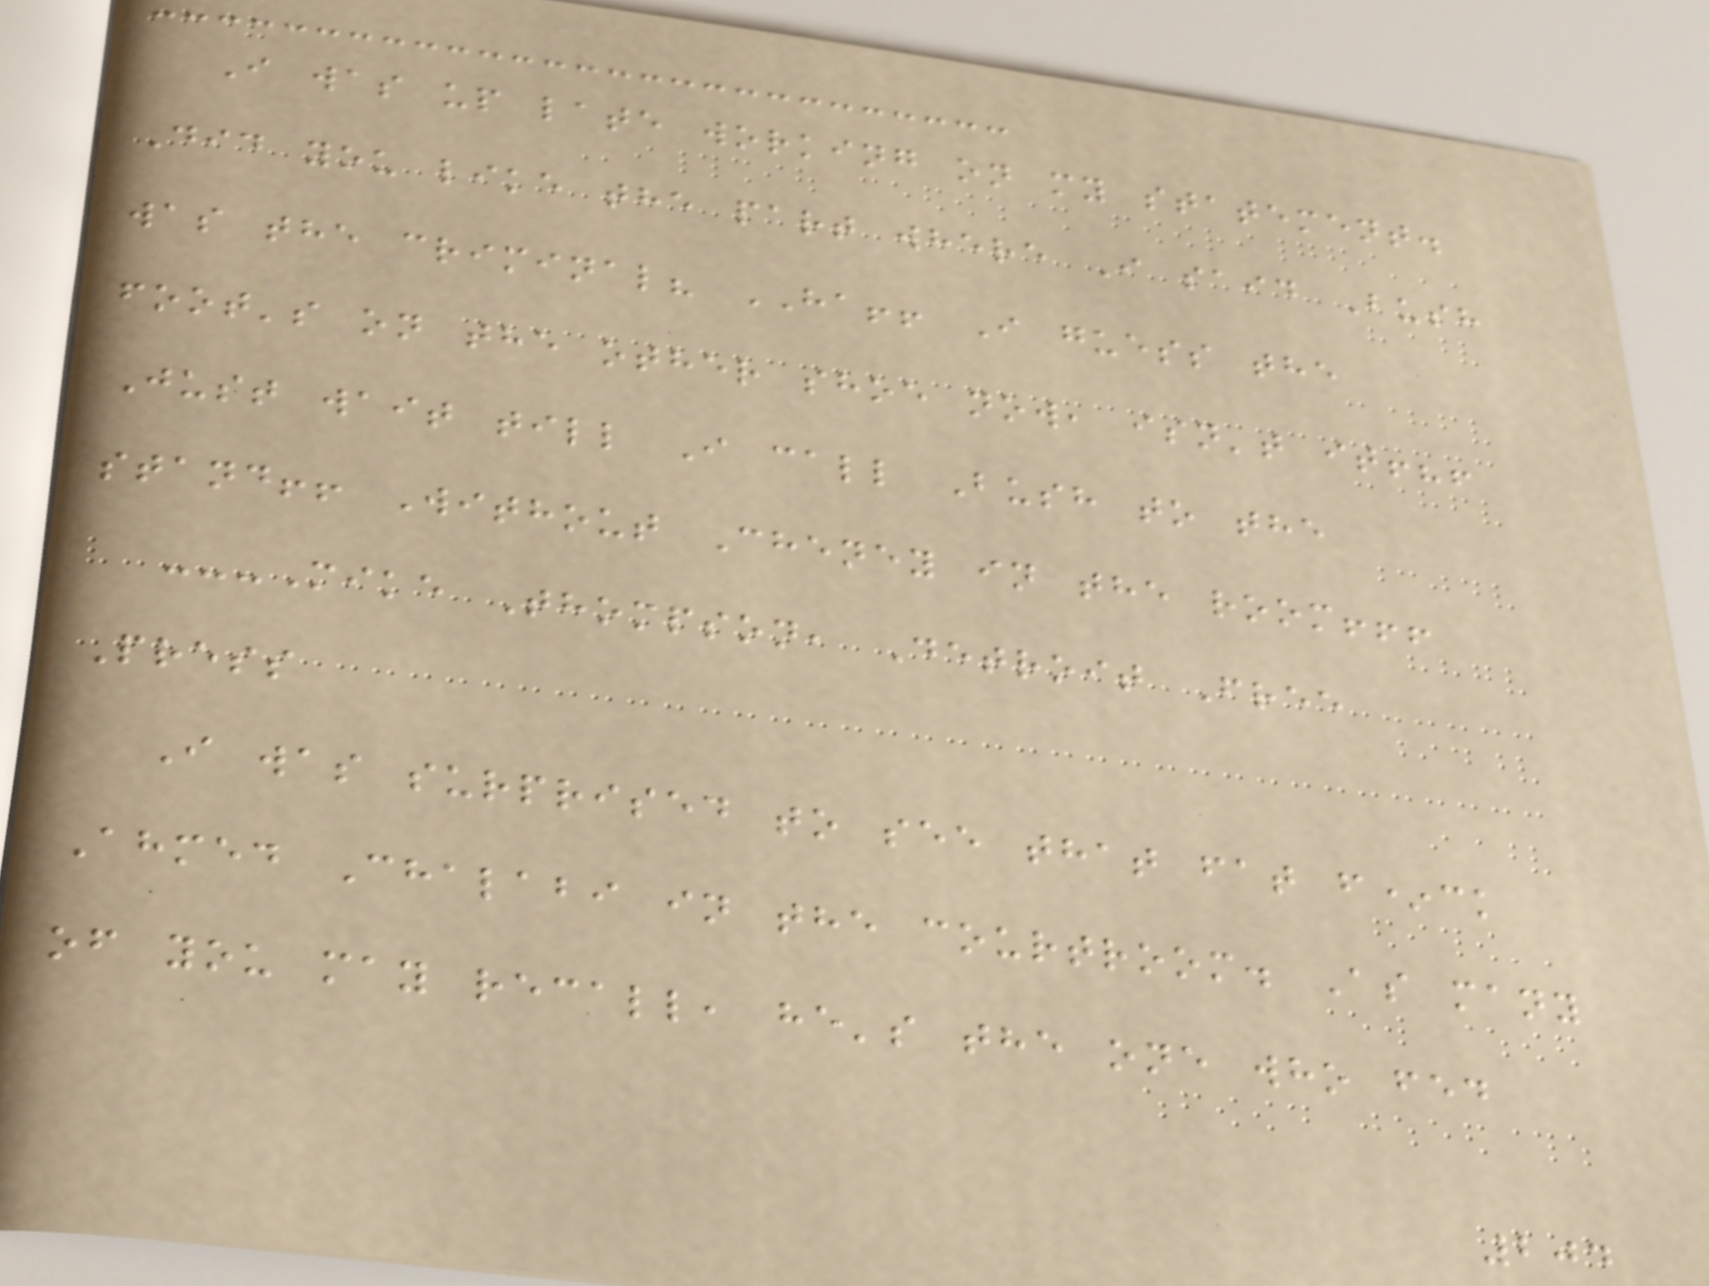I was up late working on my statement.
Did you like the part where I said Bush
was the criminal? HA!! I guess the
foot's on the other shoe now, isn't it!?!
Just wait till I call Bush to the
stand!! Without Cheney in the room!!!
---Mike Thompson, Detroit Free
Press
I was surprised to see that fat f*ck
Ahmed Chalabi in the courtroom. As many
of you may recall, he's the one who fed
204
